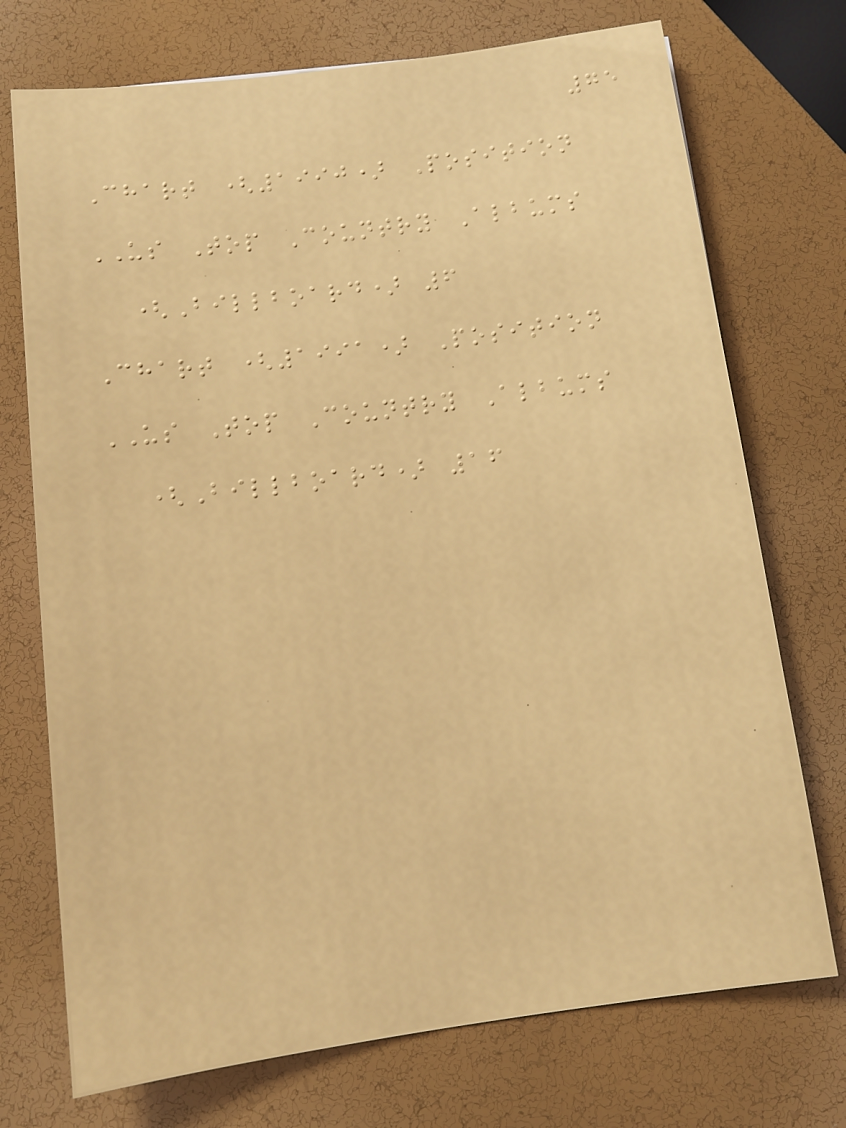75
Chart (1990) Position
US Top Country Albums
(Billboard) 6
Chart (1991) Position
US Top Country Albums
(Billboard) 16
